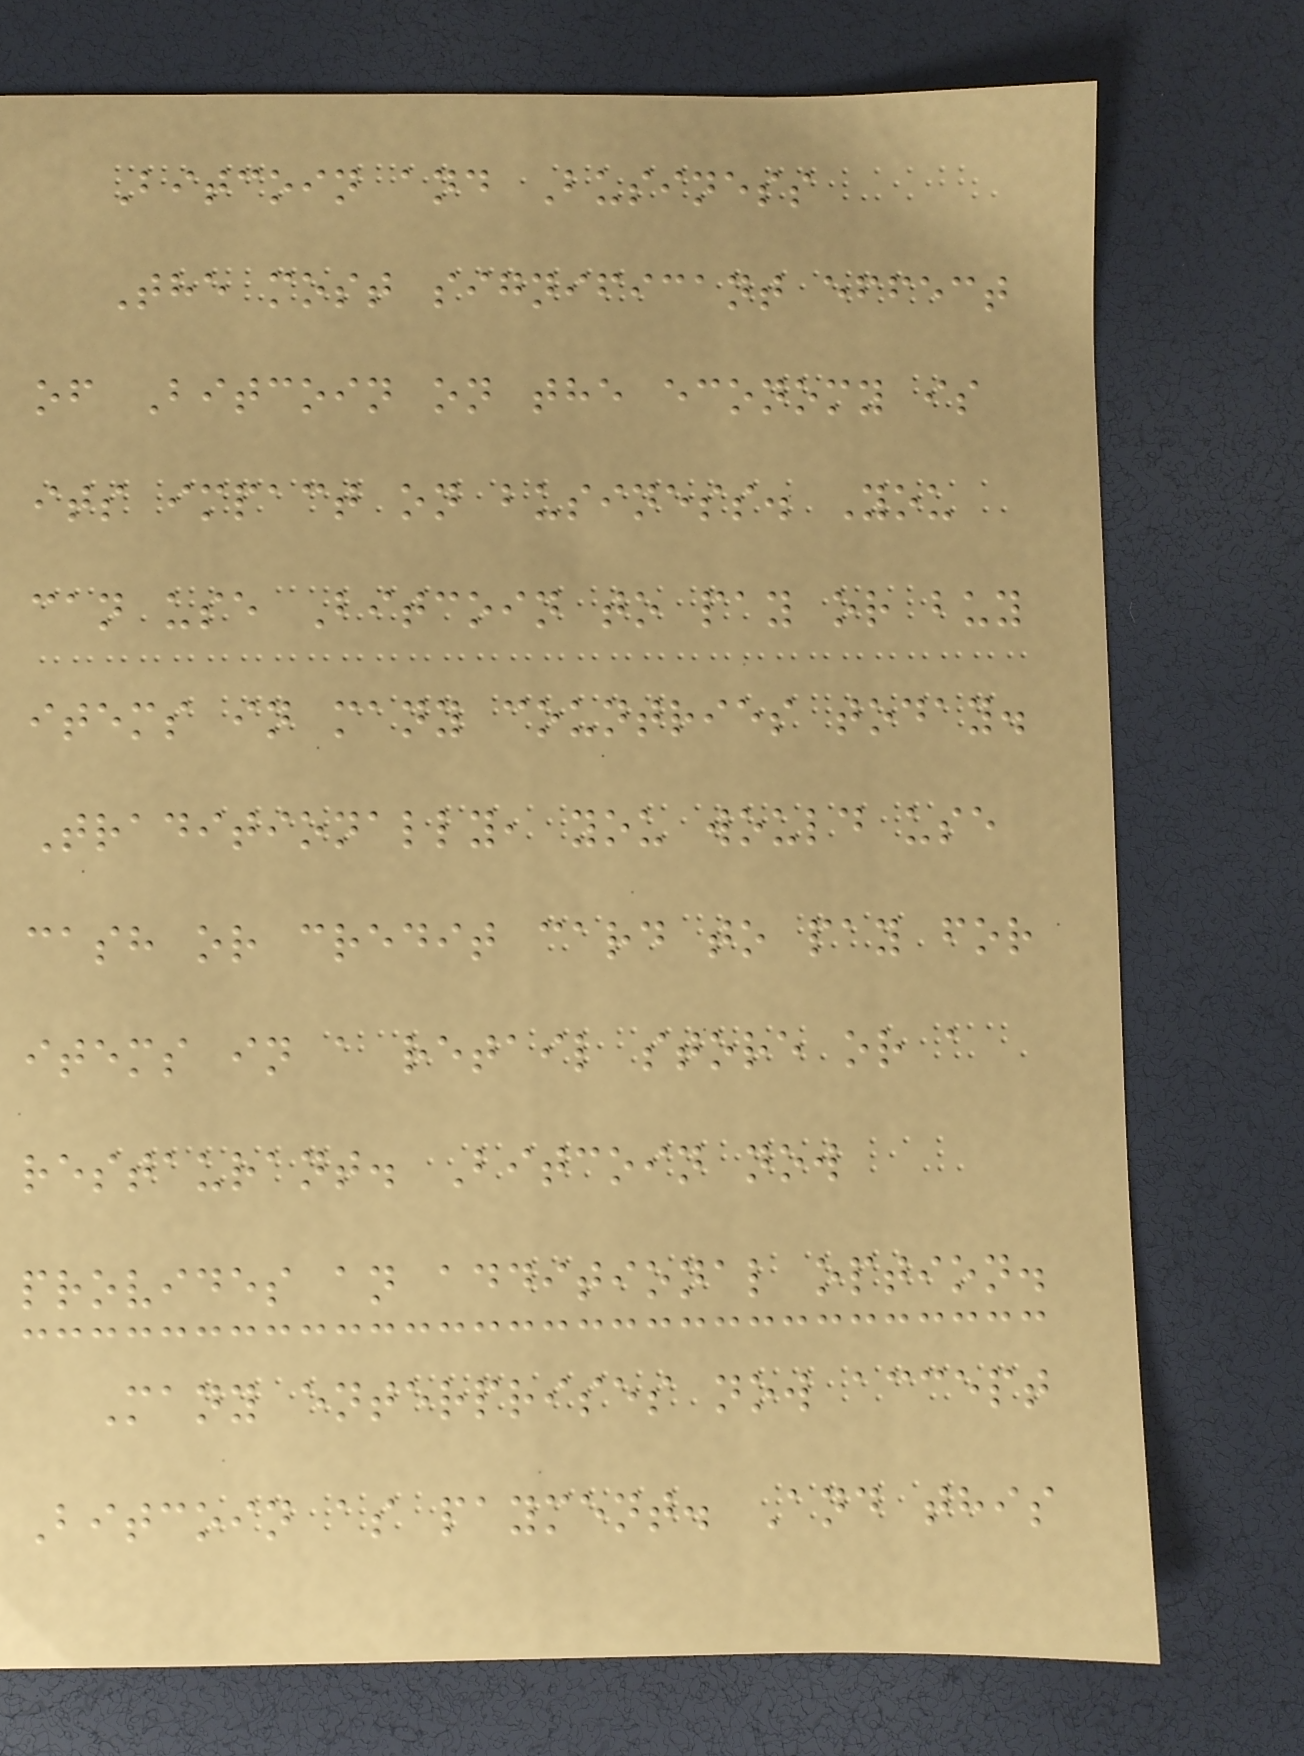Bitcoin and Business
The most significant effect
of Bitcoin on the economy is
its impact on business. You
can use Bitcoin to pay or buy
items in many countries today.
Traditionally, you would use
cash or credit card to pay for
items in a retail store or a
restaurant. Bitcoin now
provides an additional option.
Many enterprises now accept
Bitcoin as payment. And this
